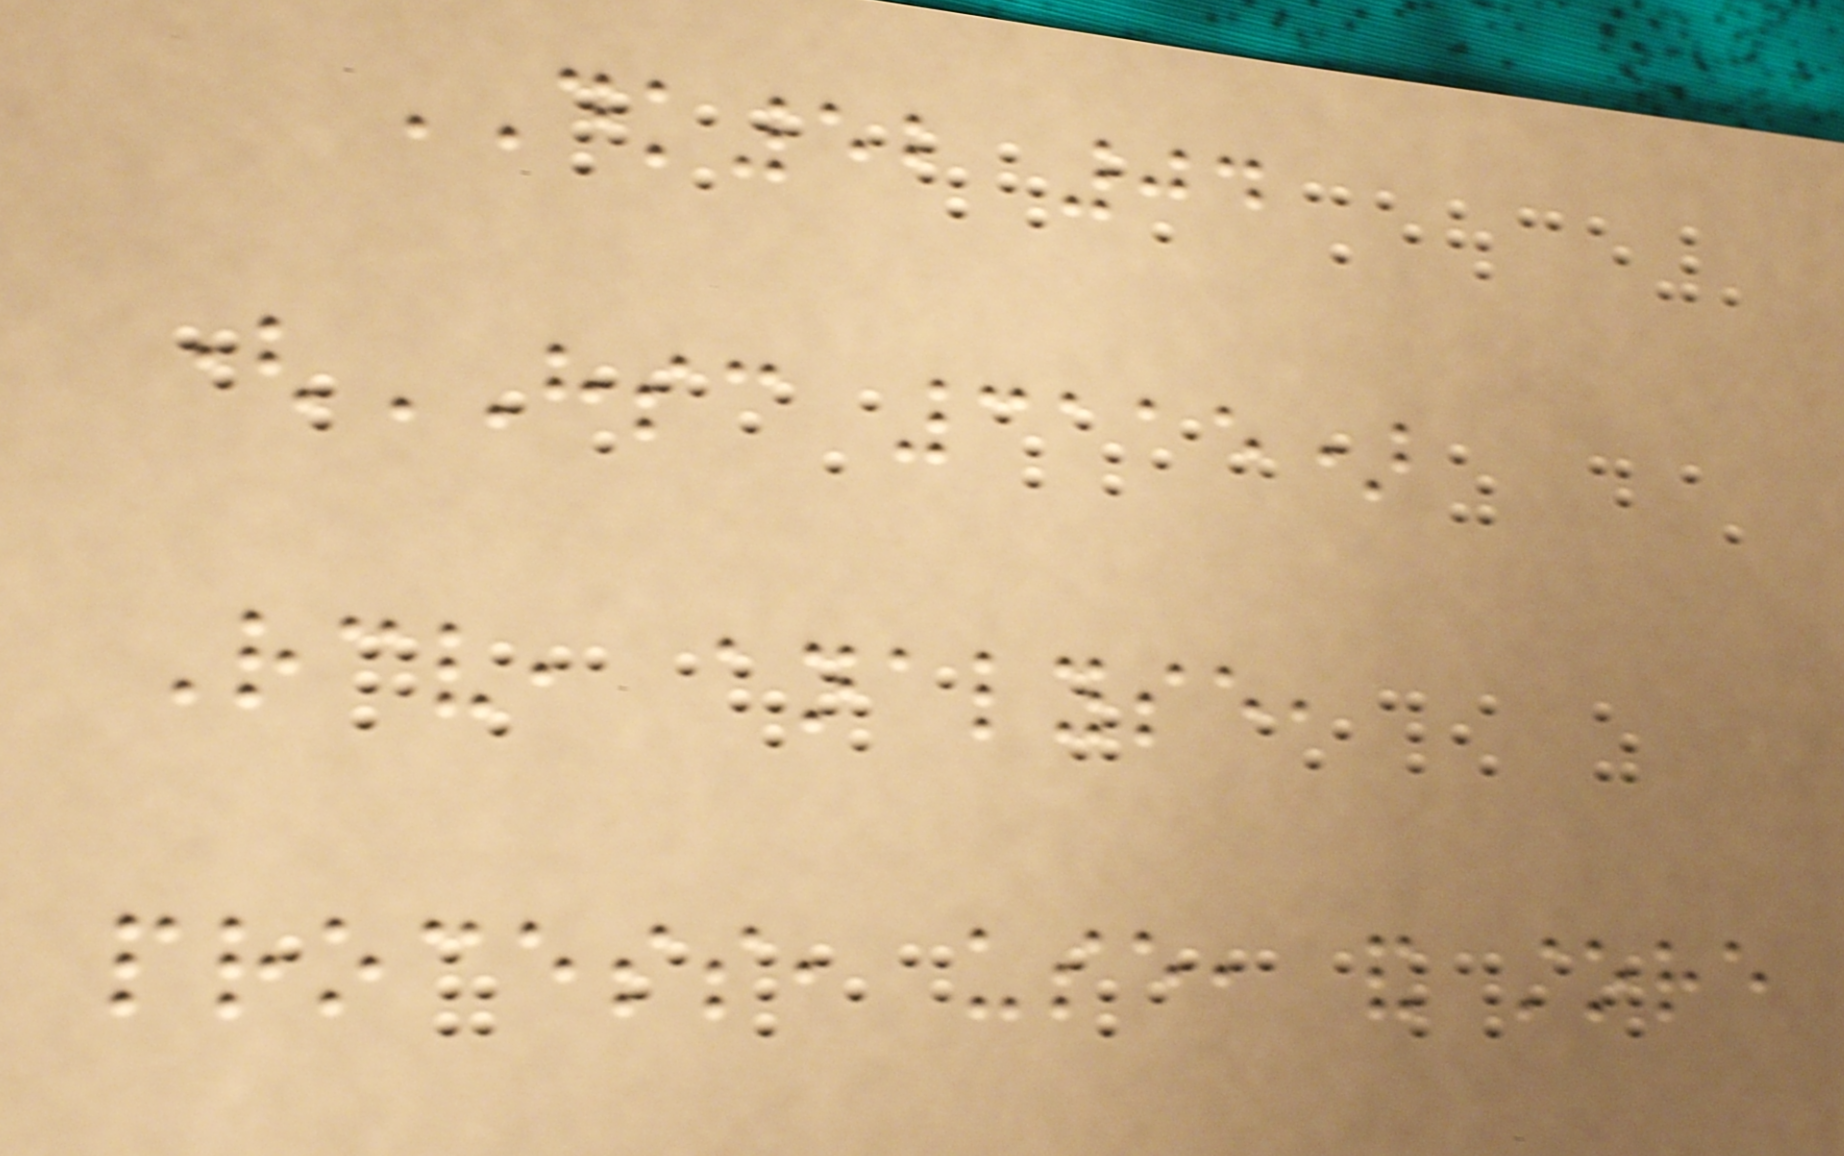DK52 04
(HSC 3115)
Receive, analyse,
process, use, and store
